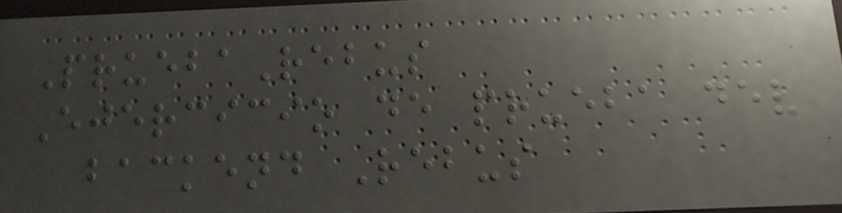PruebaRebus
Ejercicio de prueba dev
backend Rebus
